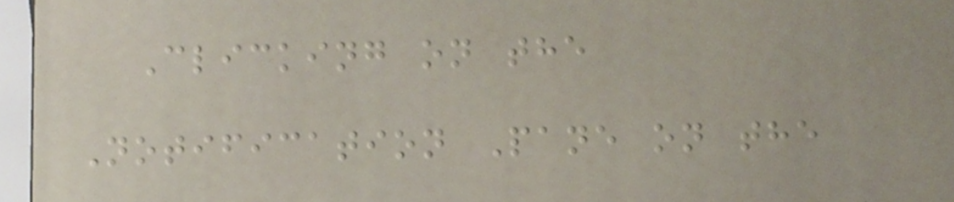Clicking on the
Notification Pane on the
